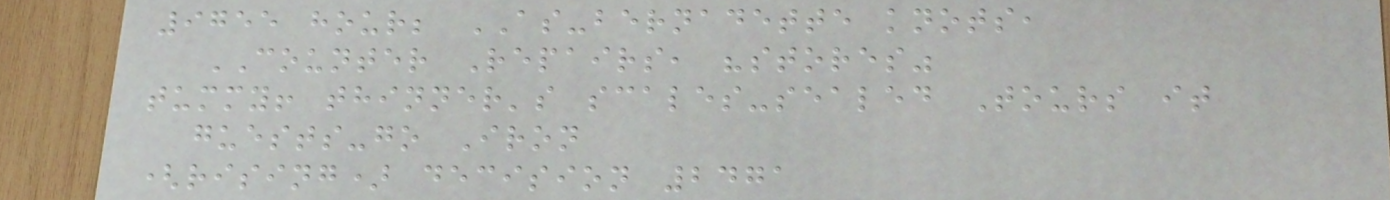9755 hour; AS-bernadette knots,
COUNTER Repairs, "stores"
tummy! thinner's scales-sealed Tours it
guests-go Iron
(rising) decision 2471
